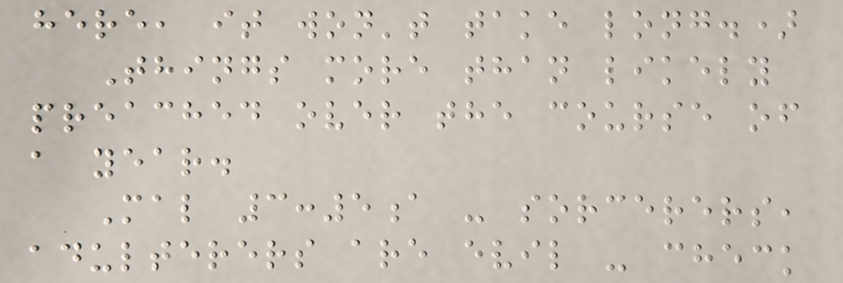here, it won't take long.)
Things more than likely
preached over the course of
a year.
Mal 3:5a - sorcerers,
adulterers are evil - check
